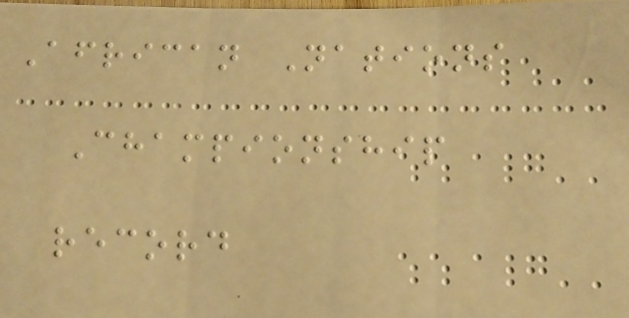African Nations
Championship
record
